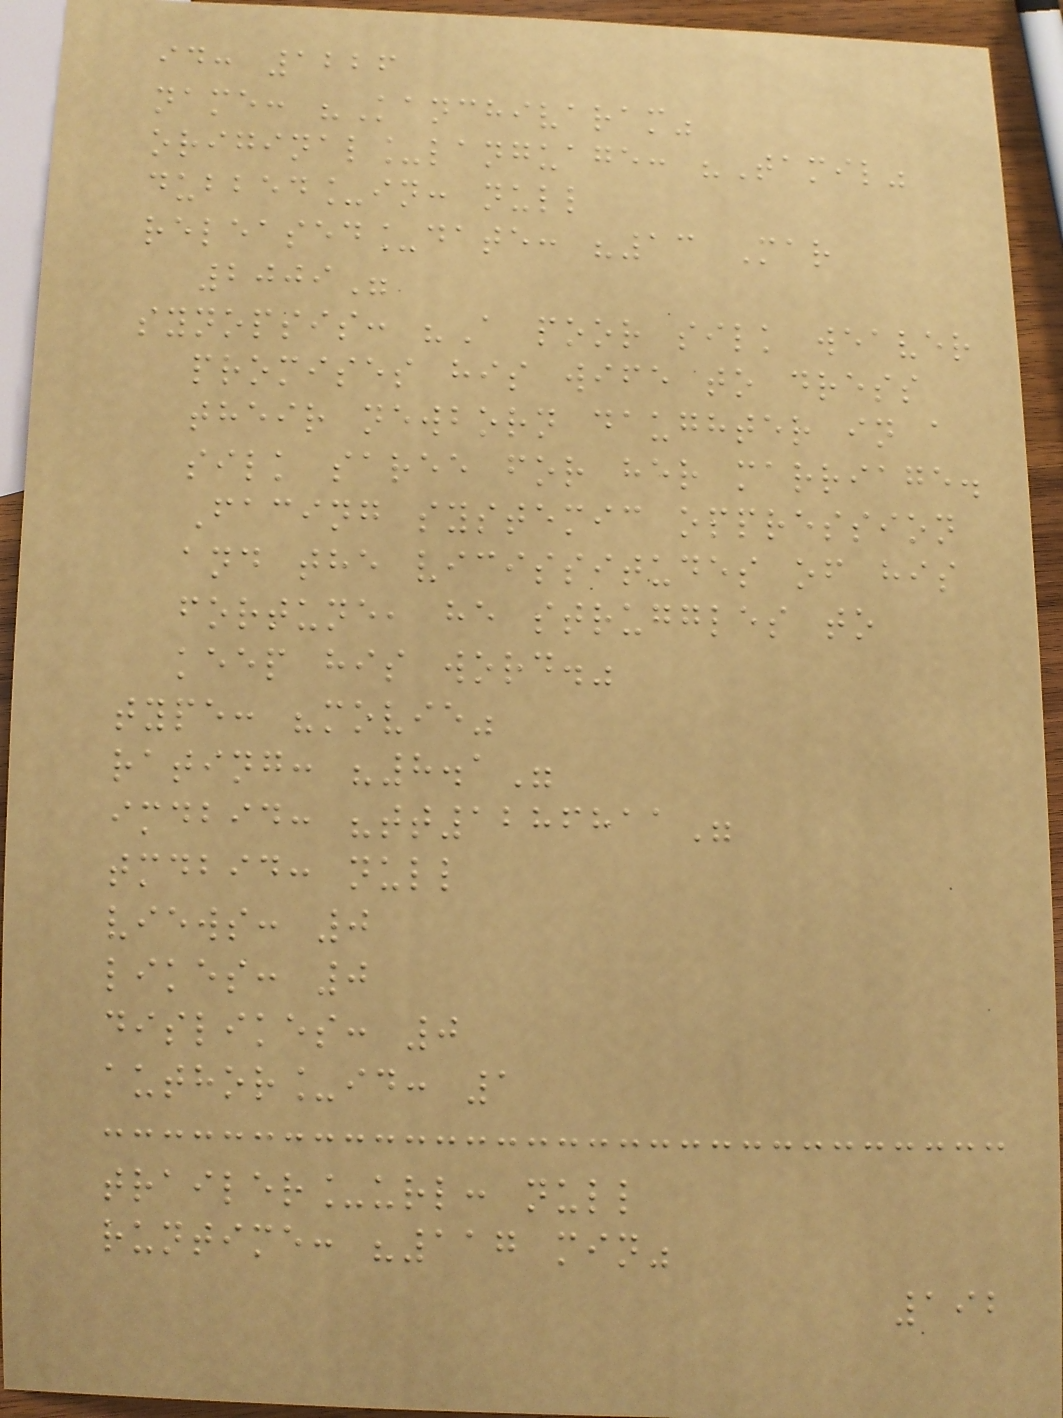id: 1226
name: "Kanchivaram"
original_language: "Tamil"
dubbed_in: null
released_date: "13 Mar
2009"
synopsis: "A poor silk weaver
promises his wife to dress
their newborn daughter in a
silk saree for her marriage.
Facing systemic oppression
and the vicissitudes of his
fortune, he struggles to
keep his word."
type: "movie"
rating: "8.1"
imdbid: "tt1286811"
tmdbid: null
views: 0
likes: 0
dislikes: 0
author_id: 1
trailer_url: null
runtime: "117 min"
192
